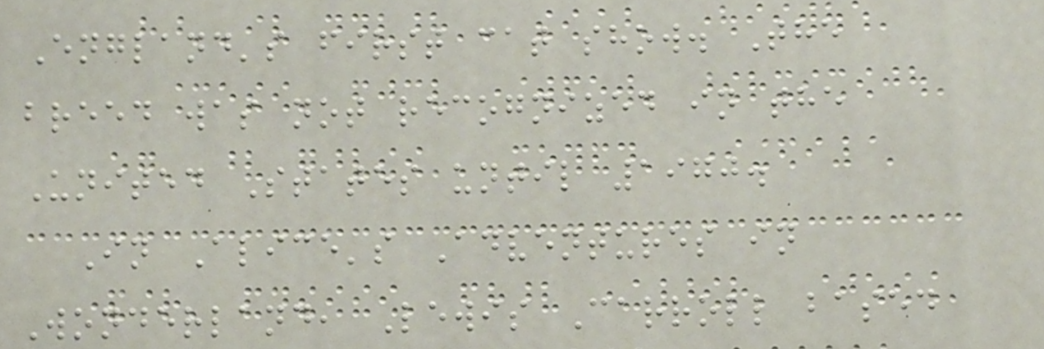England's first cat show. The
breed was not recognized in the
United States until 1970.
In Alice's Adventures in
Wonderland, Lewis Carroll based
